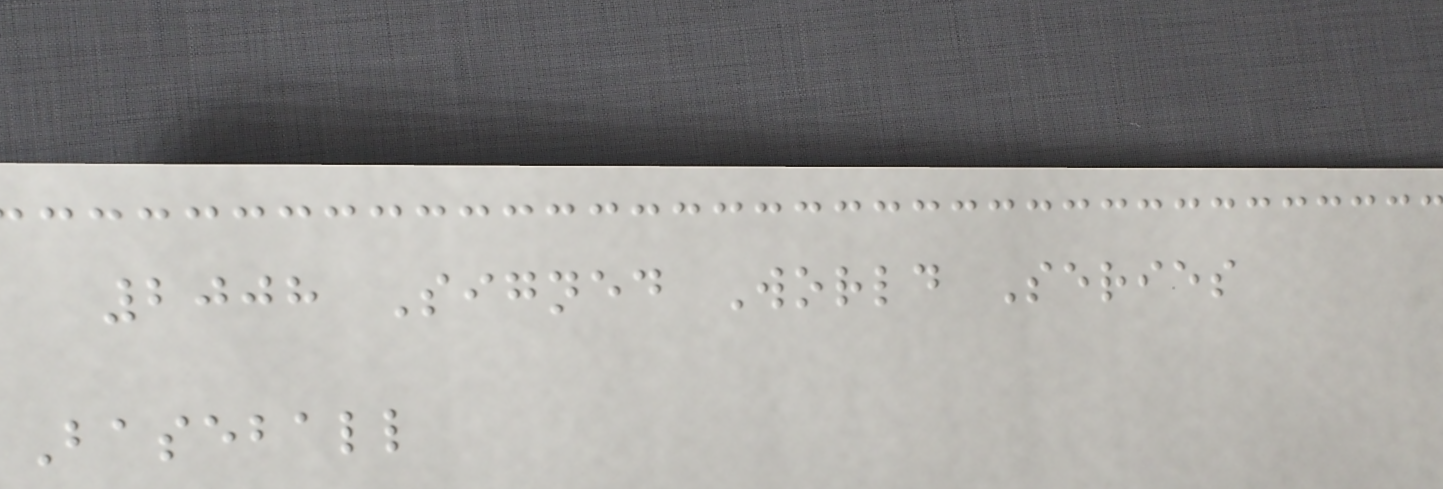2008 Signed World Series
Baseball
